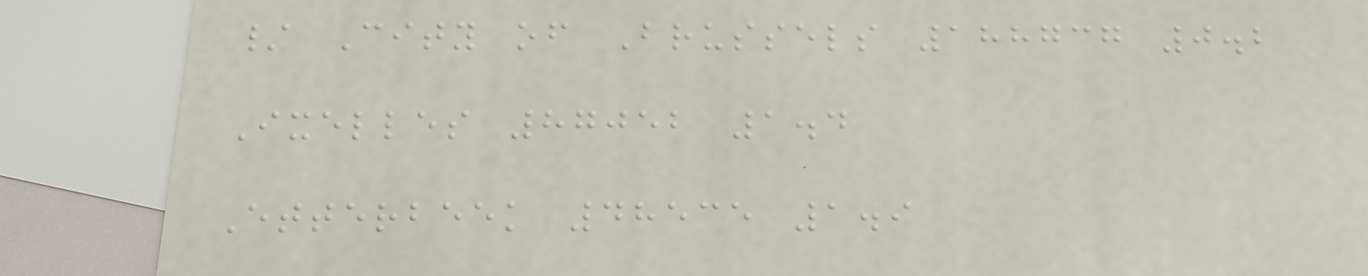/ City of Brussels 188737 0.2
Ixelles 87052 1.4
Etterbeek 48535 1.9
